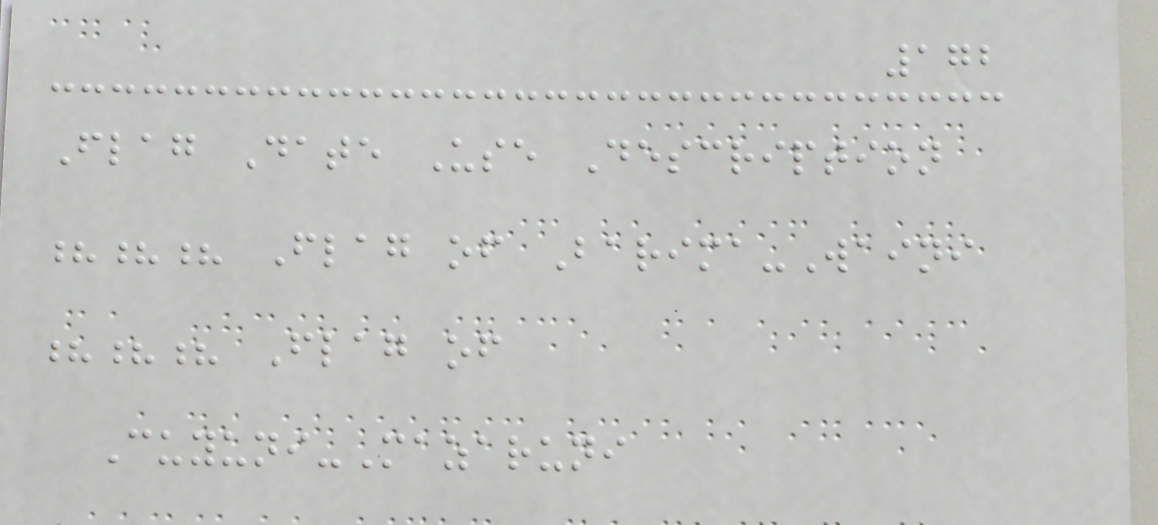172
Flag Date Use Description
??? Flag of Barima-Waini
??? Flag of
Cuyuni-Mazaruni
